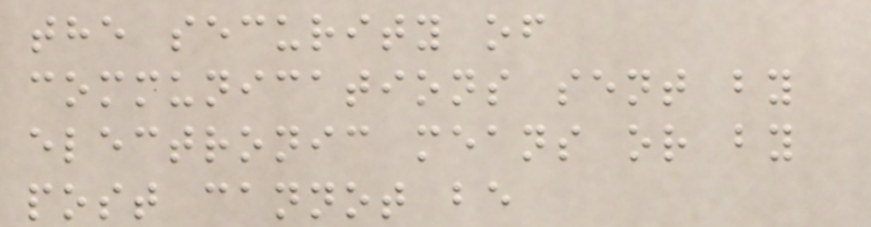the security of
communications sent by
electronic means or by
post cannot be
